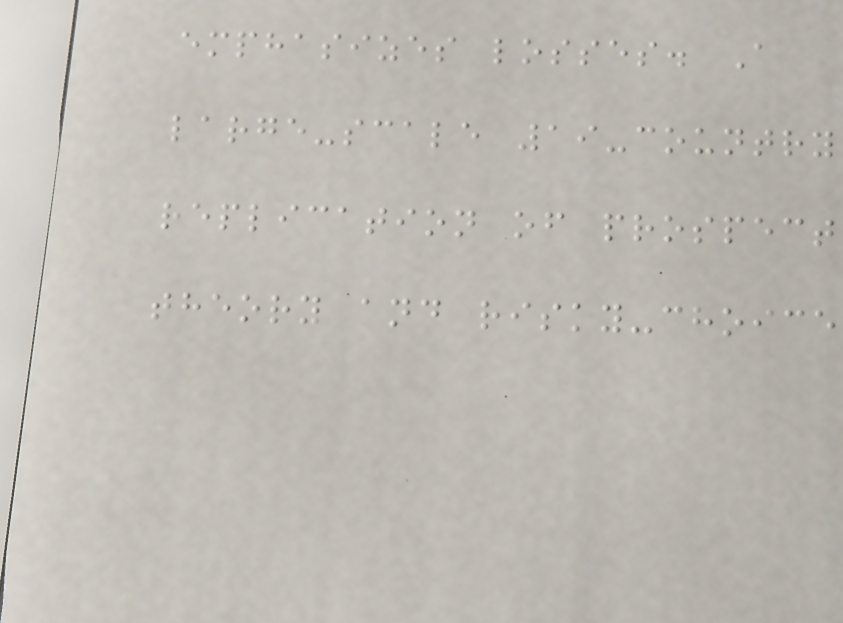emphasizes losses. A
large-scale 19-country
replication of prospect
theory and risky-choice
